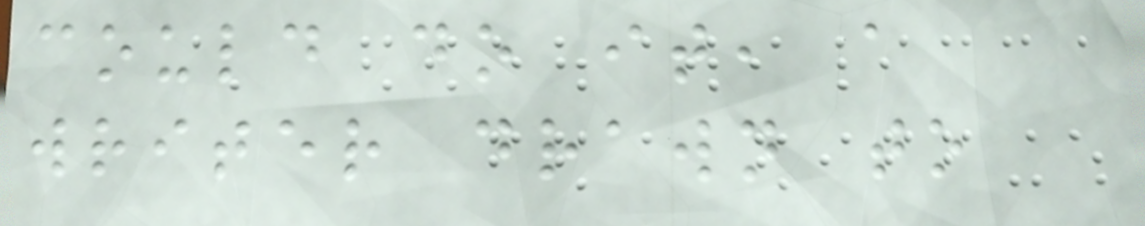could do it, a
writer drawn to
